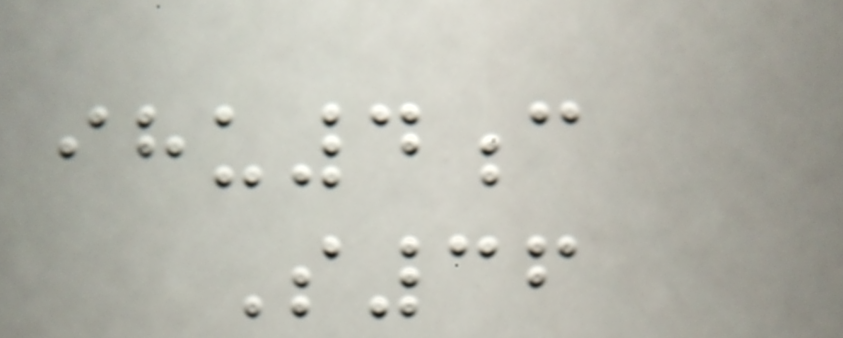ihu4c
S36
